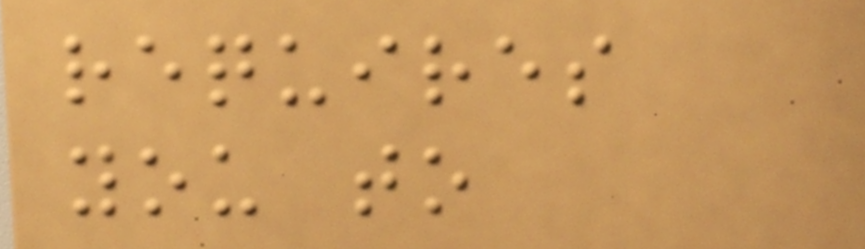requires
you to
